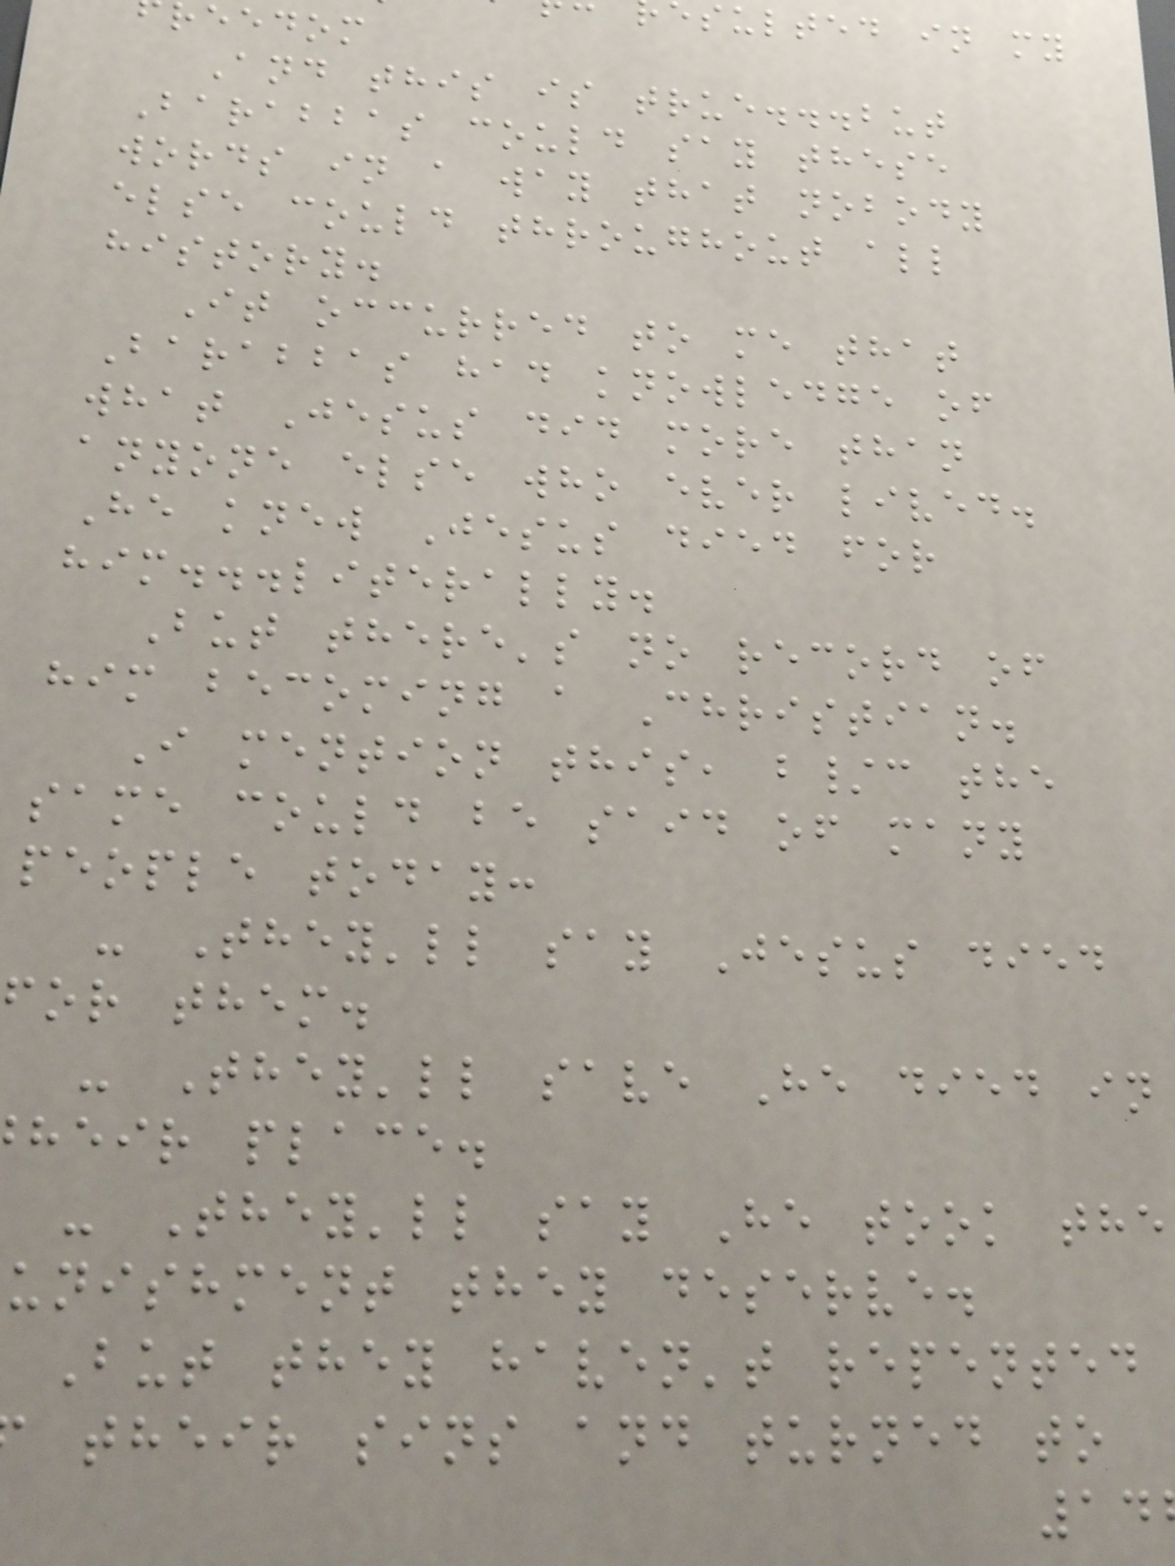sulted in my
reedom
And this is true...but
Barabbas could say these
words in a way that nobody
else could throughout all
history.
It occurred to me that
Barabbas had knowledge of
what Jesus did more than
anyone else who ever lived.
He knew Jesus died for
him...literally.
But there's no record of
him becoming a Christian.
I mention this, b/c the
same could be said of many
people today:
- They'll say Jesus died
for them.
- They'll save He died in
heir place.
- They'll say He took the
unishment they deserve.
But they haven't repented
their sins and turned to
